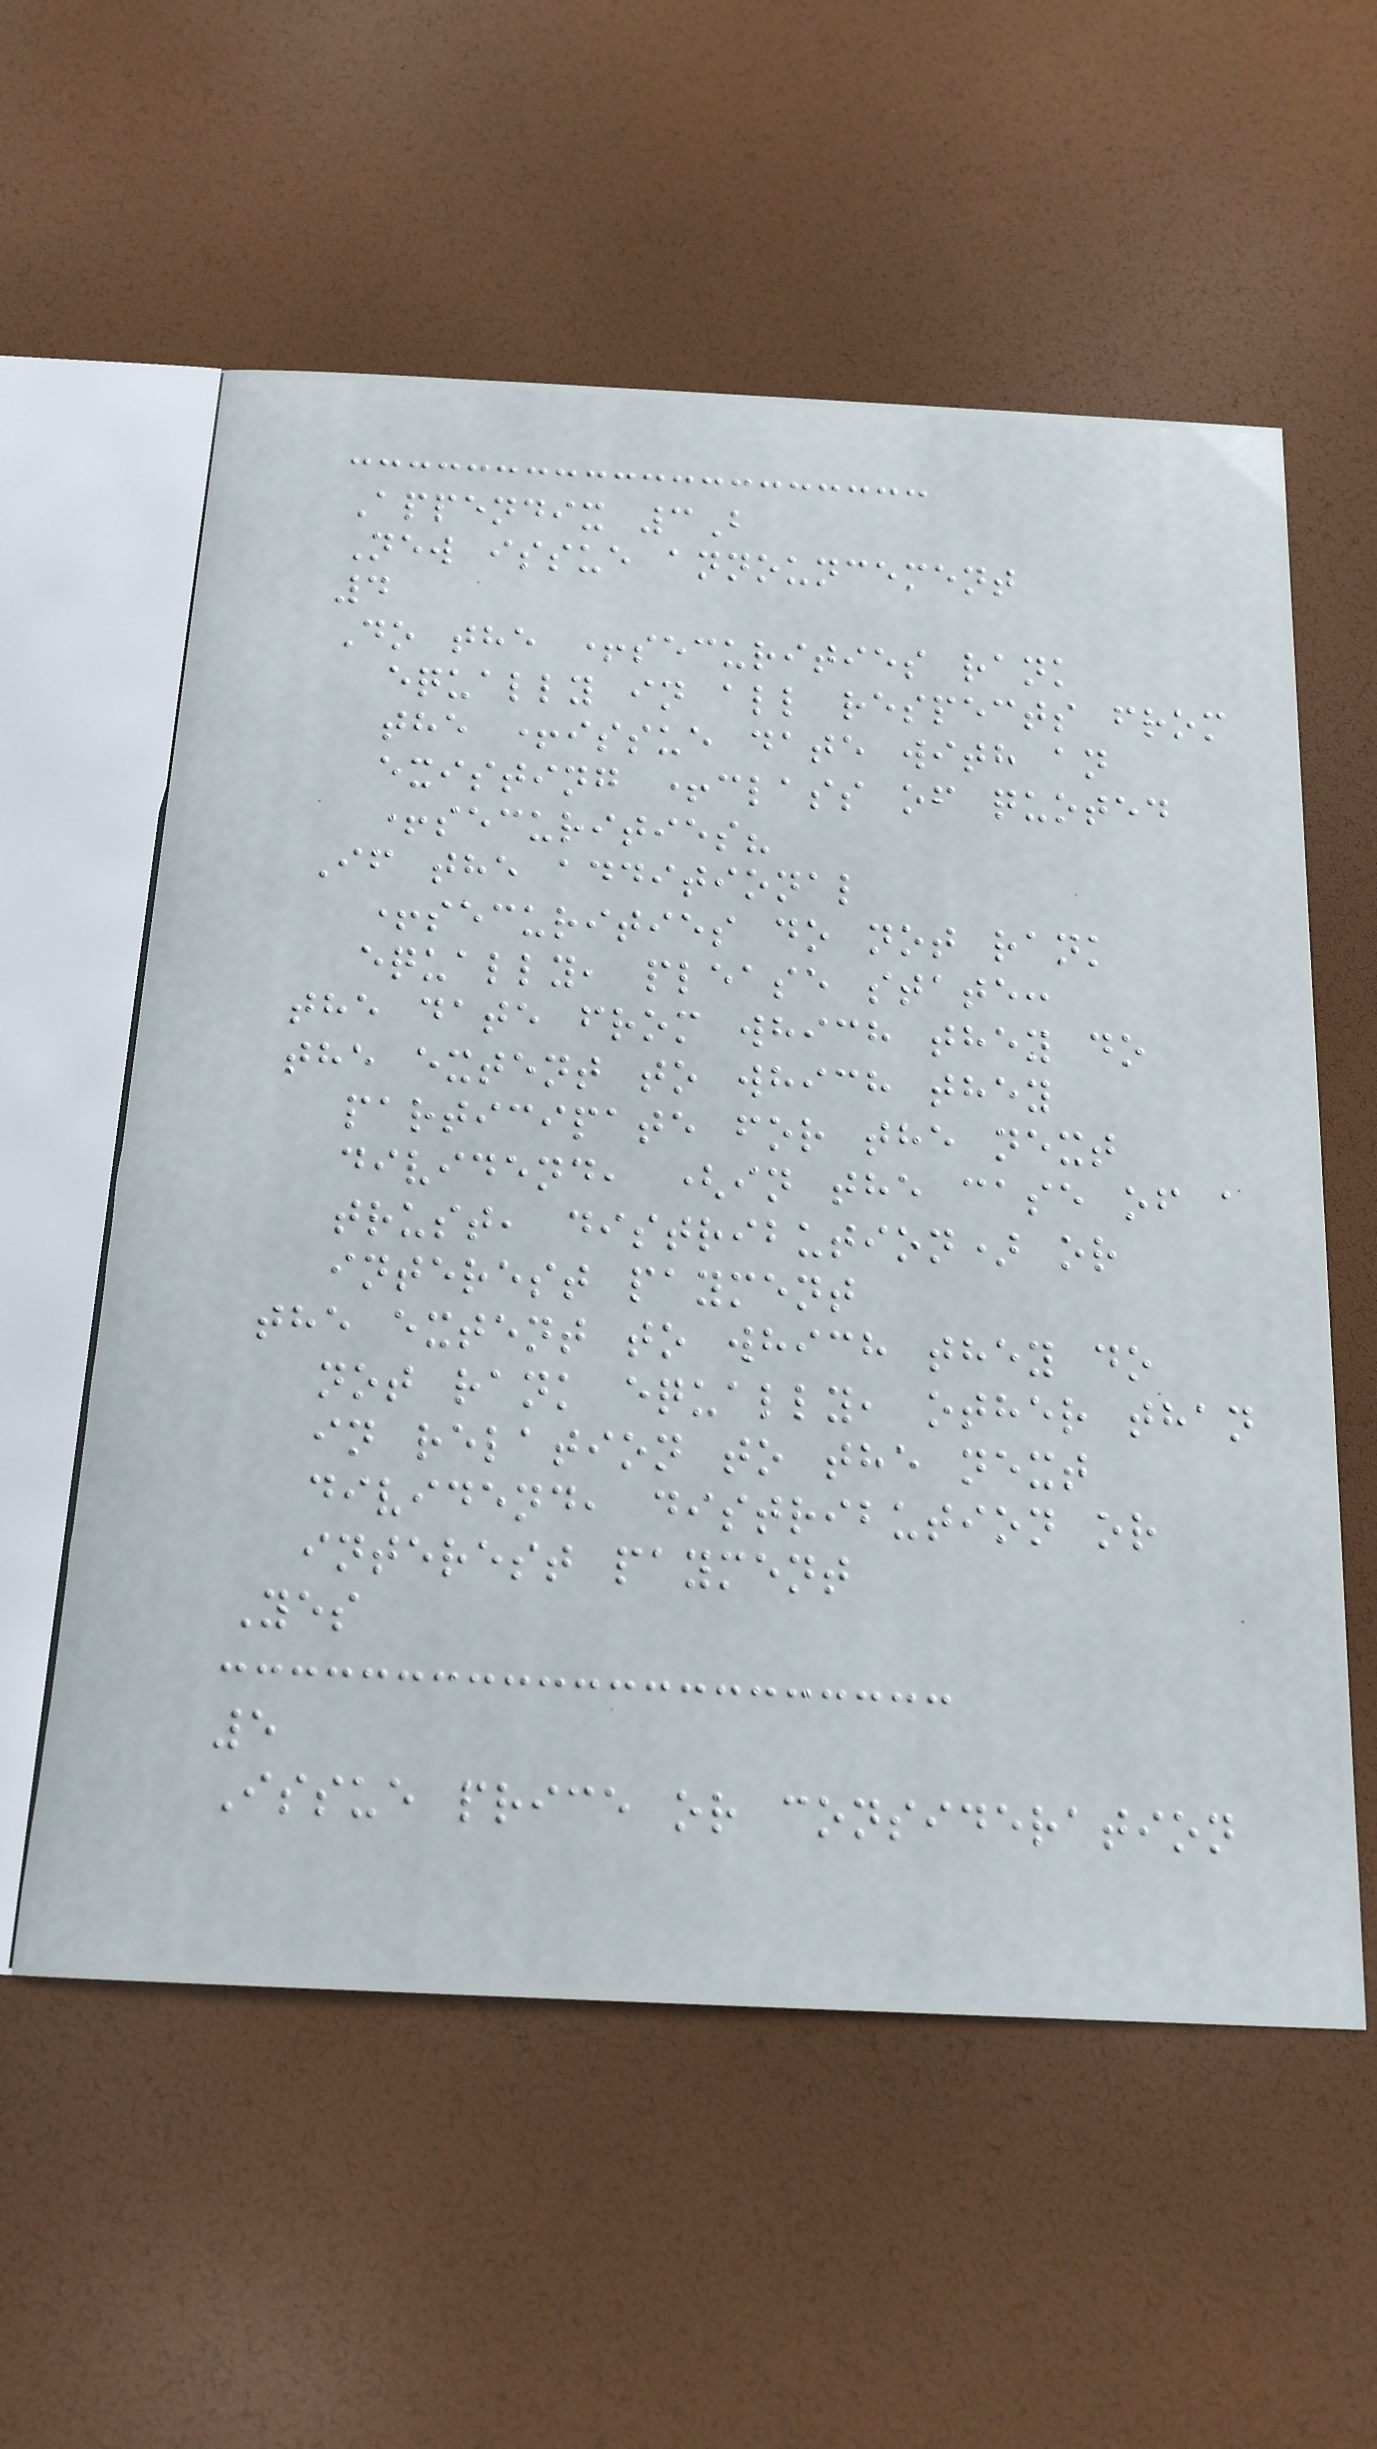Appendix 3B
New issue announcement
4
Do the +securities rank
equally in all respects from
the +issue date with an
existing +class of quoted
+securities?
If the additional
+securities do not rank
equally, please state:
the date from which they do
the extent to which they
participate for the next
dividend, (in the case of a
trust, distribution) or
interest payment
the extent to which they do
not rank equally, other than
in relation to the next
dividend, distribution or
interest payment
Yes
5
Issue price or consideration
